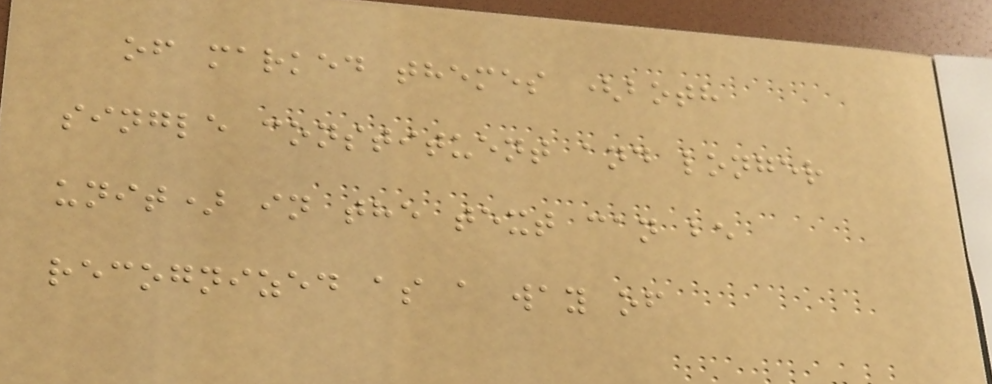of marked themes (both
single constituent and longer
unit) in the text can be
recognized as a way of
